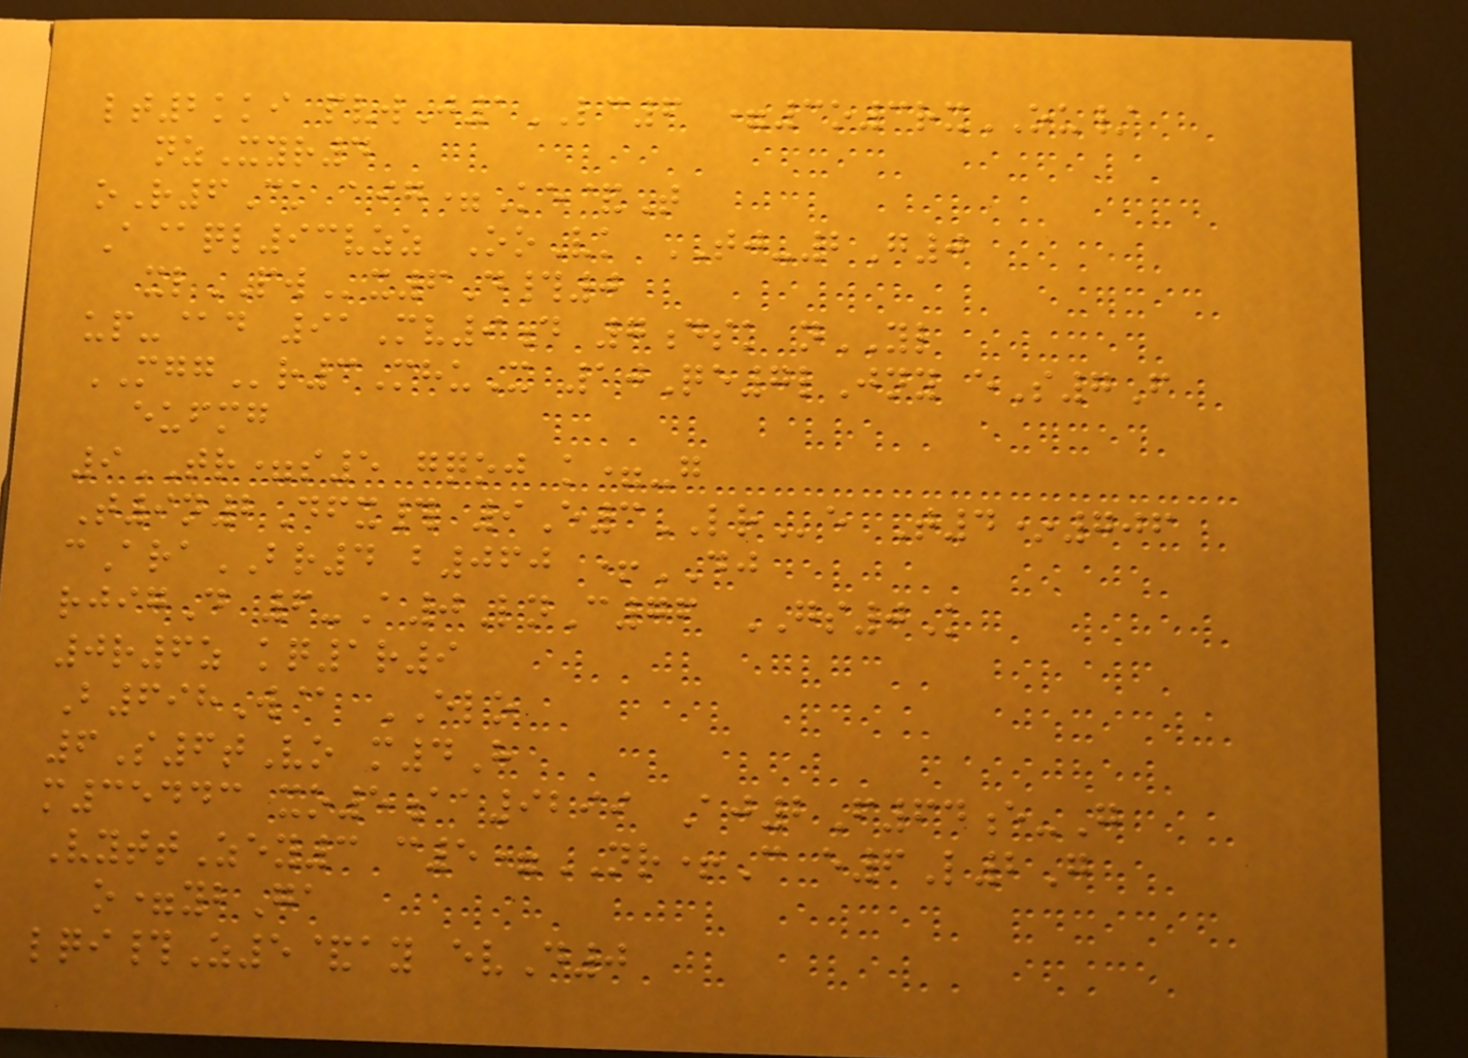lt2kki pvwJ1LC6 =3o3rxOU/
nzXyr4
oR6Ck aig=Ke&T
A@ql93vzz OoVk TJ-2G0
xlPWx6D#0
up-@d 91Mv9d 7dsk nYL
MGGr3MhuX 10Qe7lJny eS7F
eufmg
9TR=s5 gqoj k=-g
T9n2Dfx# 9E3LRe T4*706
cAraBR4 b060 +DJ
rjigD 6-A0LnC76 GS0K
0r6z kq1r9
B698W@ ELO
6S6tVo m4H
m35443 xo5aa9299 Aj2F64e-G
VyttZey3 c5=NR+C e6L2G
o=ybGa
lqi#Z5&ay evD0
